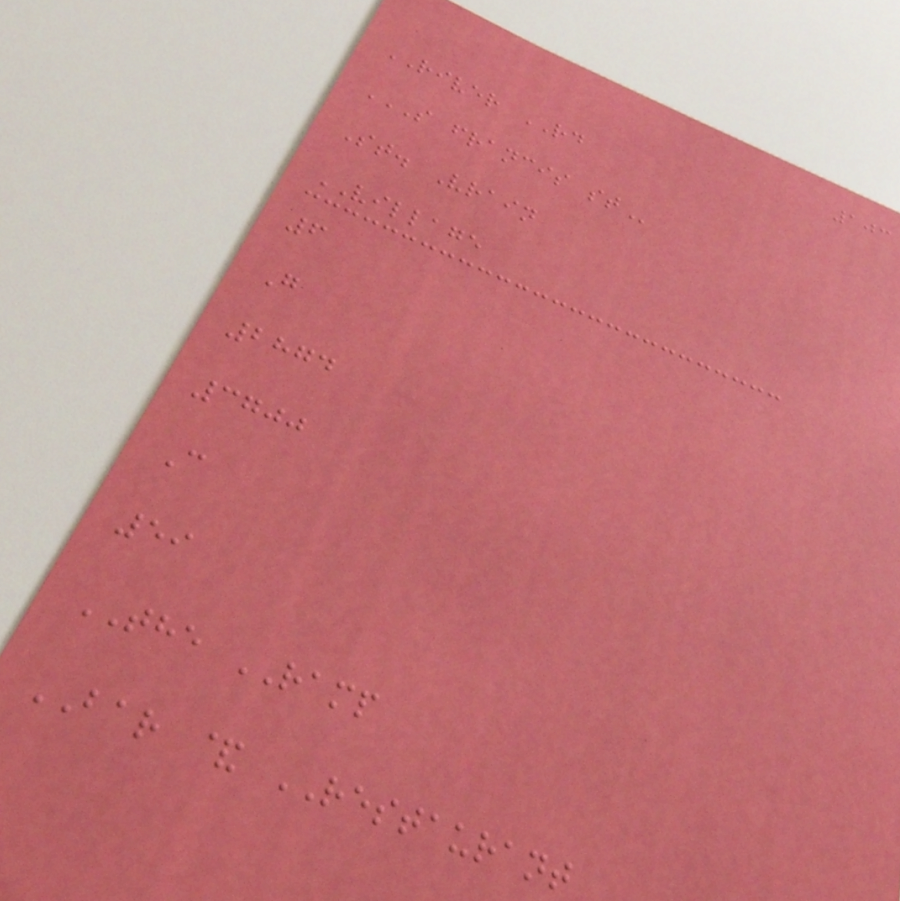103
RIVER RD
S FRANCIS ST
St. Vrain
VILLAGE
6
G
2874
3700
C
59
THE RAMP
BAR & RESTAURANT
